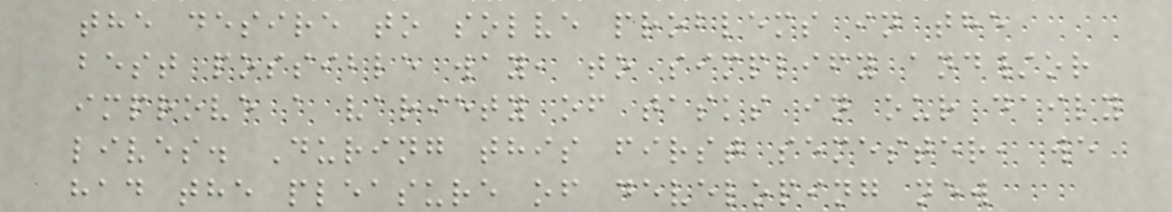the desire to solve problems in the
best possible way, to simplify and/or
improve a variety of tasks in our daily
lives. During this first semester, we
had the pleasure of developing new
